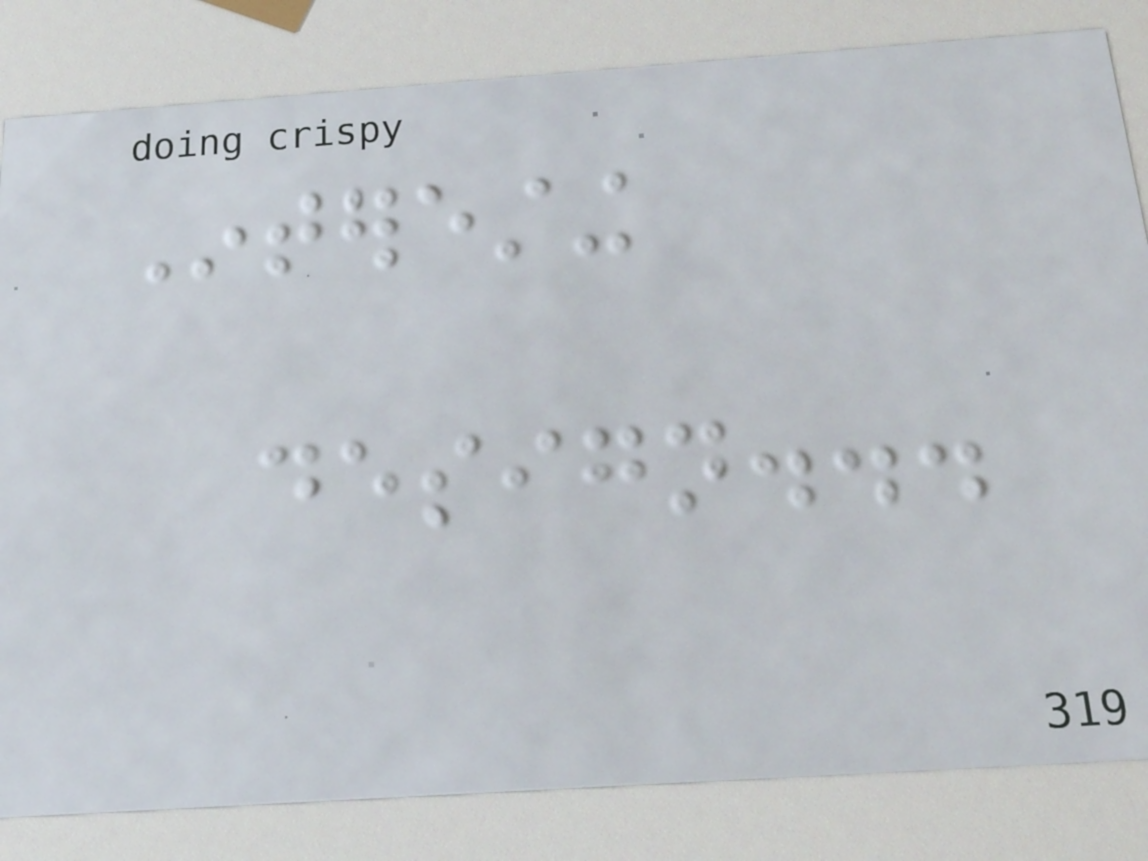Interesting
design...
